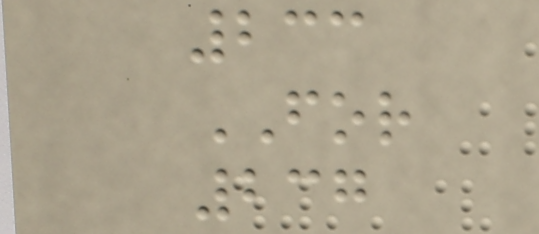233
FOR
237
